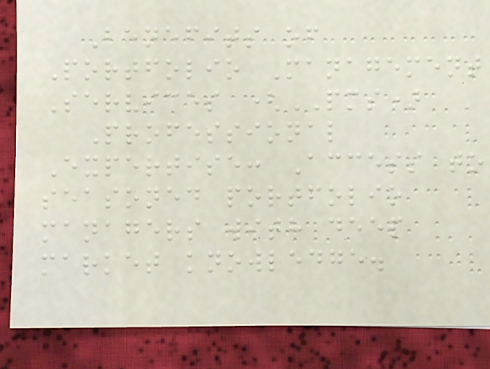Benefits of
Portfolio Management
Services (PMS)
Professional
Expertise: Access to
seasoned portfolio
managers with deep
market knowledge.
